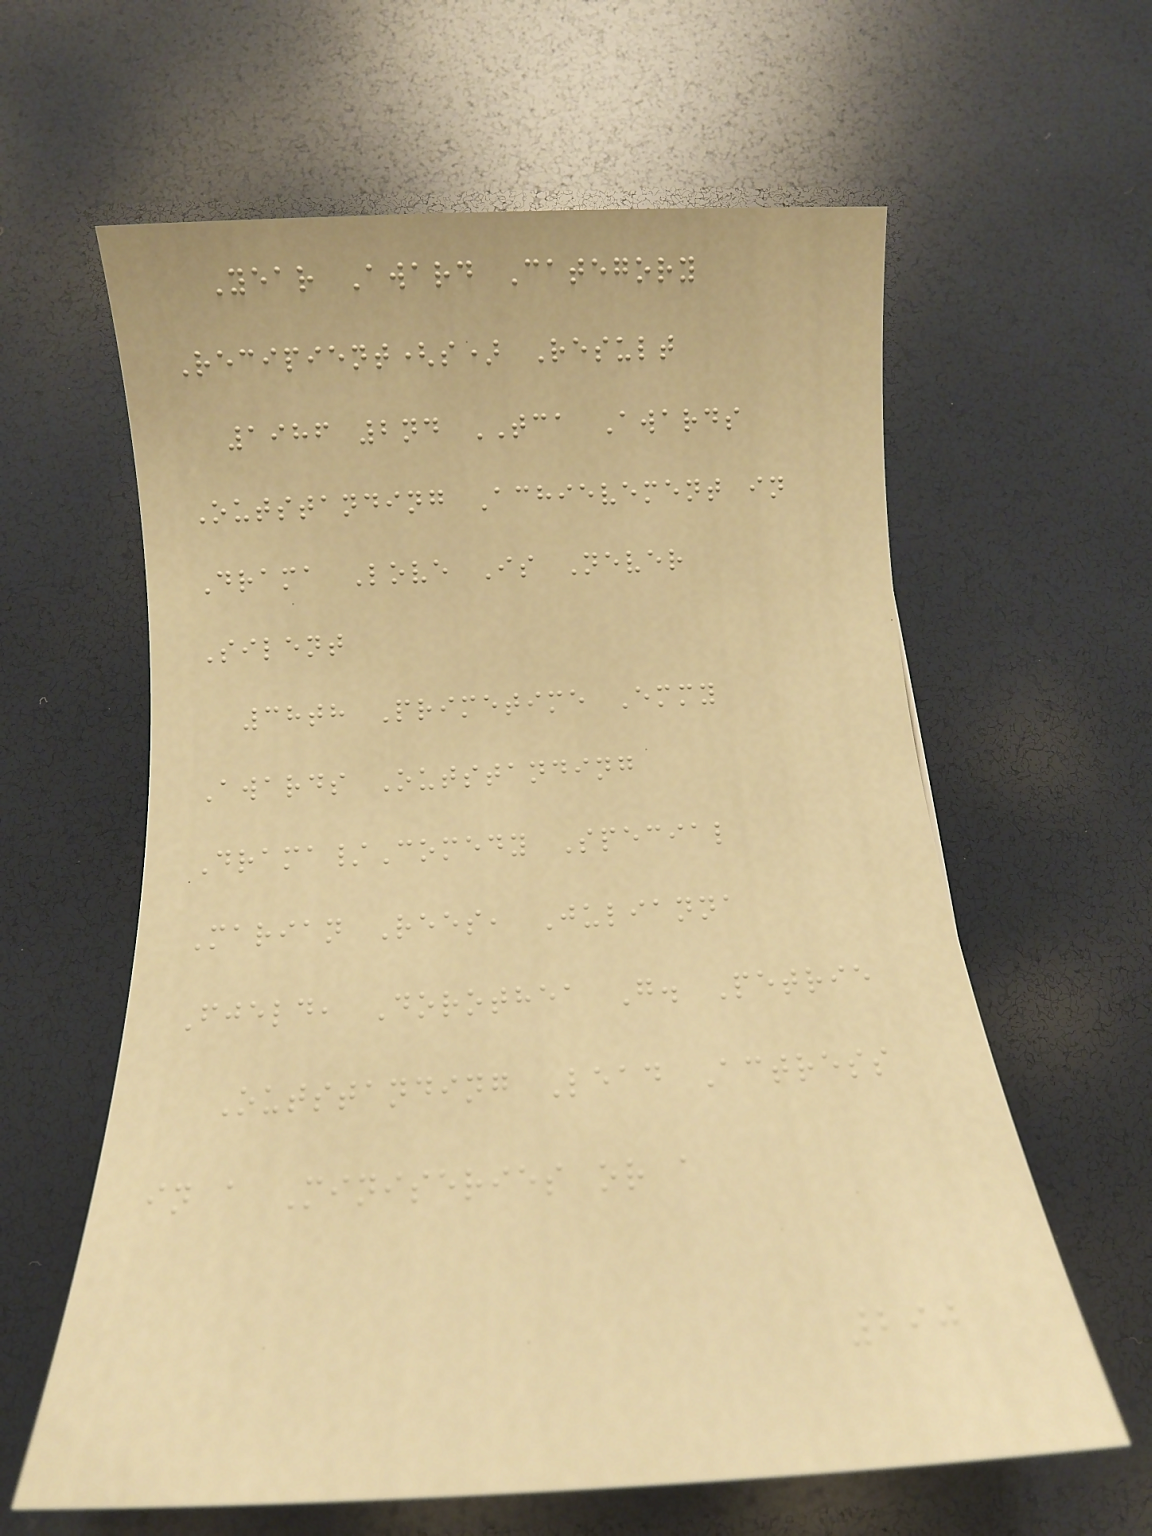Year Award Category
Recipient(s) Result
1986 2nd TCA Awards
Outstanding Achievement in
Drama Love Is Never
Silent
38th Primetime Emmy
Awards Outstanding
Drama/Comedy Special
Marian Rees, Julianna
Fjeld, Dorothea G. Petrie
Outstanding Lead Actress
in a Miniseries or a
290
